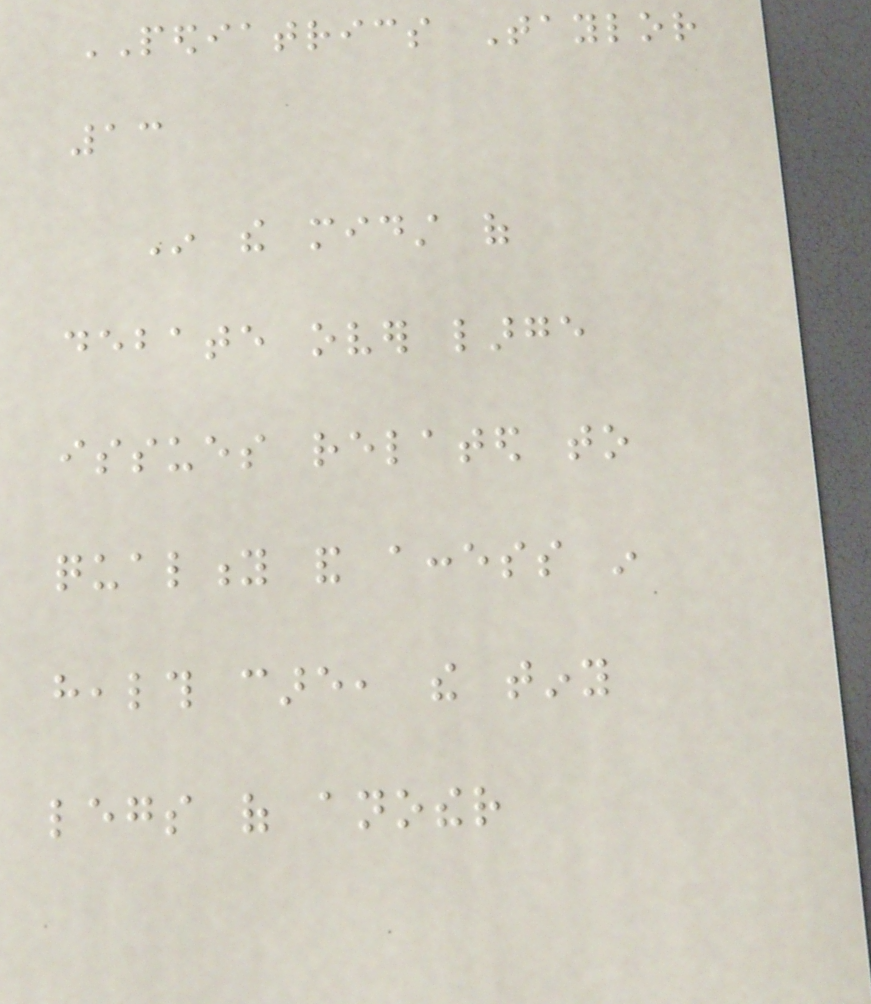PEDIATRICS Taylor
13
In the midst of
debate over large
issues related to
quality and access in
health care, the tiny
legs of another
